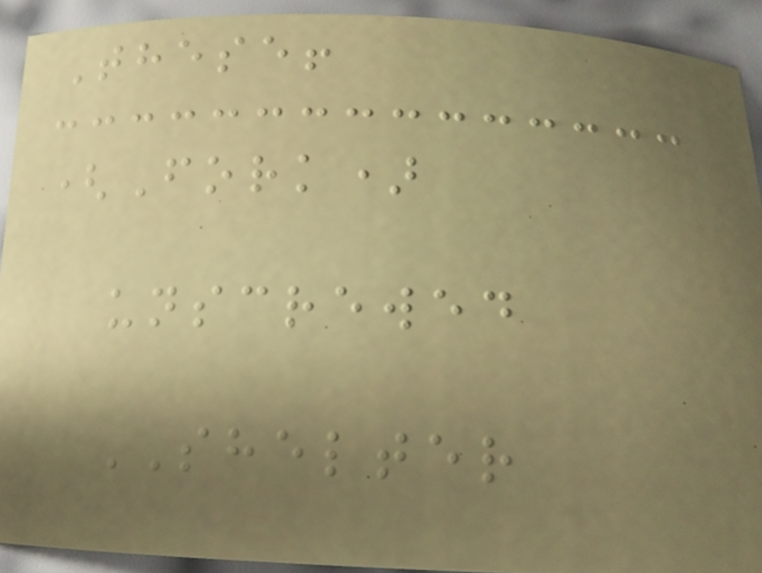These!
(Fork)
unscrewed
SHELTER
